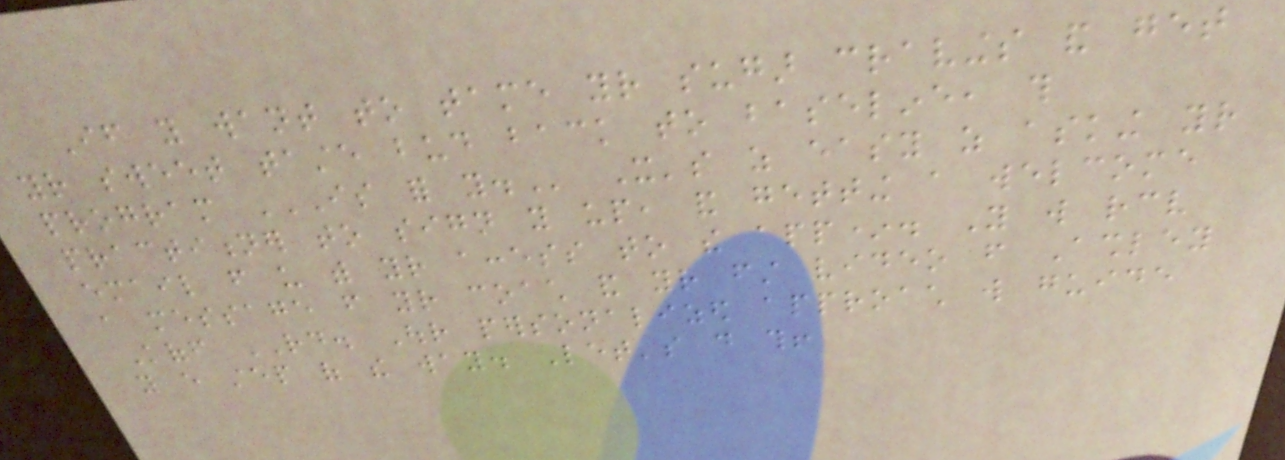If you want to tame your sugar cravings and get
your sweet taste bud back to baseline, this
program IS FOR YOU. It's as easy as asking your
practitioner to sign you up, and getting a welcome
email from us with your access to the app*. You will receive
a message from your coach and your first video from Ashley
Koff RD. Our personalized approach will guide
you every step of the way. Let's do this!
